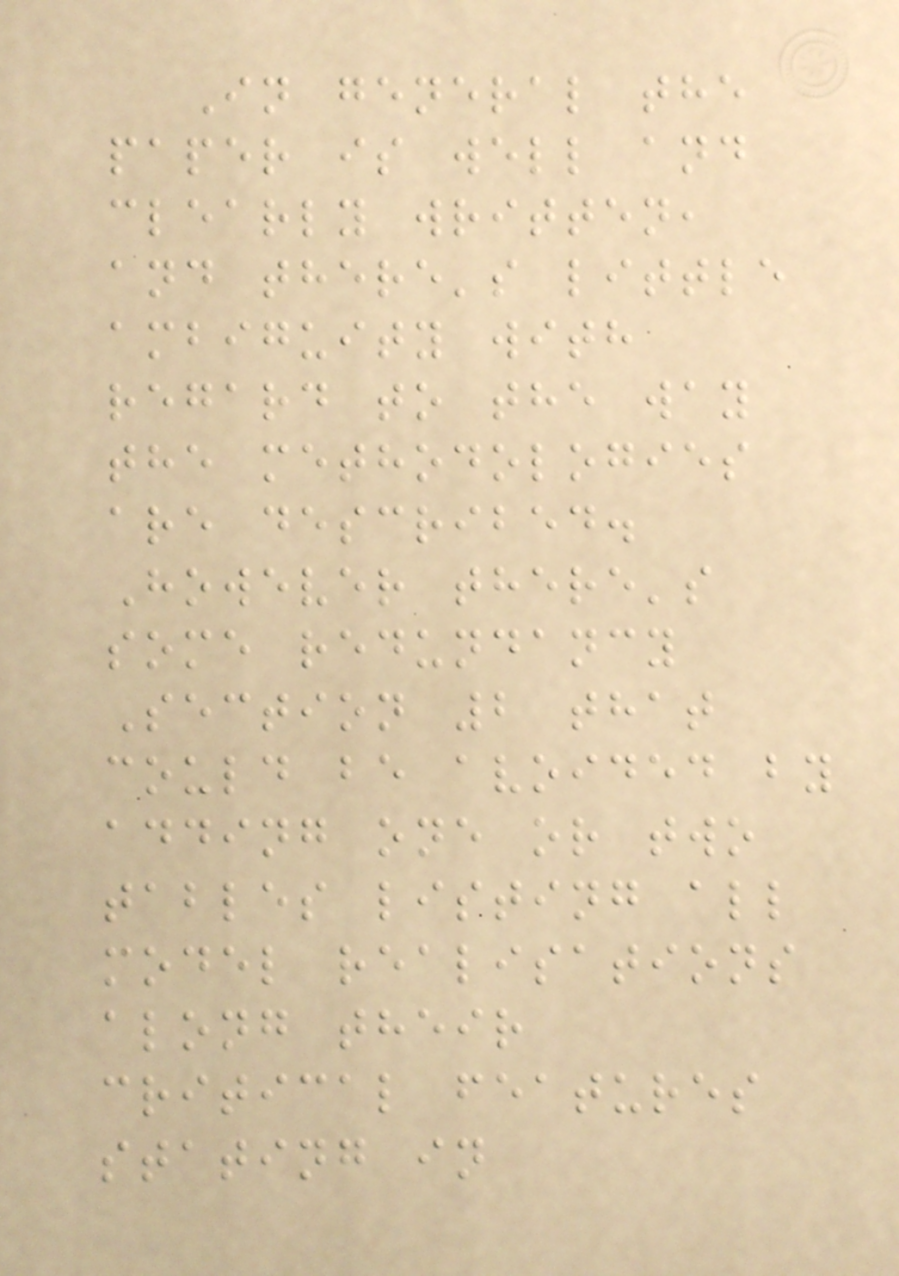In general the
paper is well and
clearly written,
and there's little
ambiguity with
regard to the way
the methodologies
are described.
However there's
some redundancy
Section 2 that
could be avoided by
adding one or two
tables listing all
model realisations
along their
critical features
stating in
